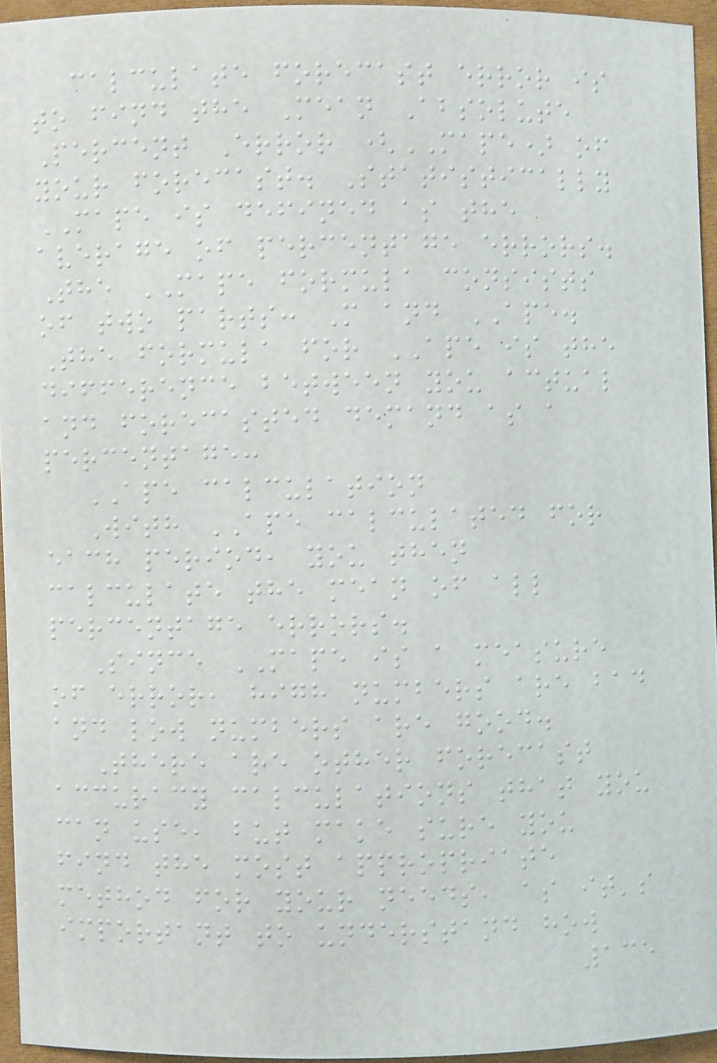calculate forecast error is
to find the Mean Absolute
Percent Error (MAPE) of
your forecast. Statistically
MAPE is defined as the
average of percentage errors.
The MAPE formula consists
of two parts: M and APE.
The formula for APE is the
difference between you actual
and forecasted demand as a
percentage:
APE calculation
With APE calculated for
each period, you then
calculate the mean of all
percentage errors.
Since MAPE is a measure
of error, high numbers are bad
and low numbers are good.
There are other forecast
accuracy calculations that you
can use, but make sure you
find the most appropriate
method for your needs, as it's
important to understand how
135
